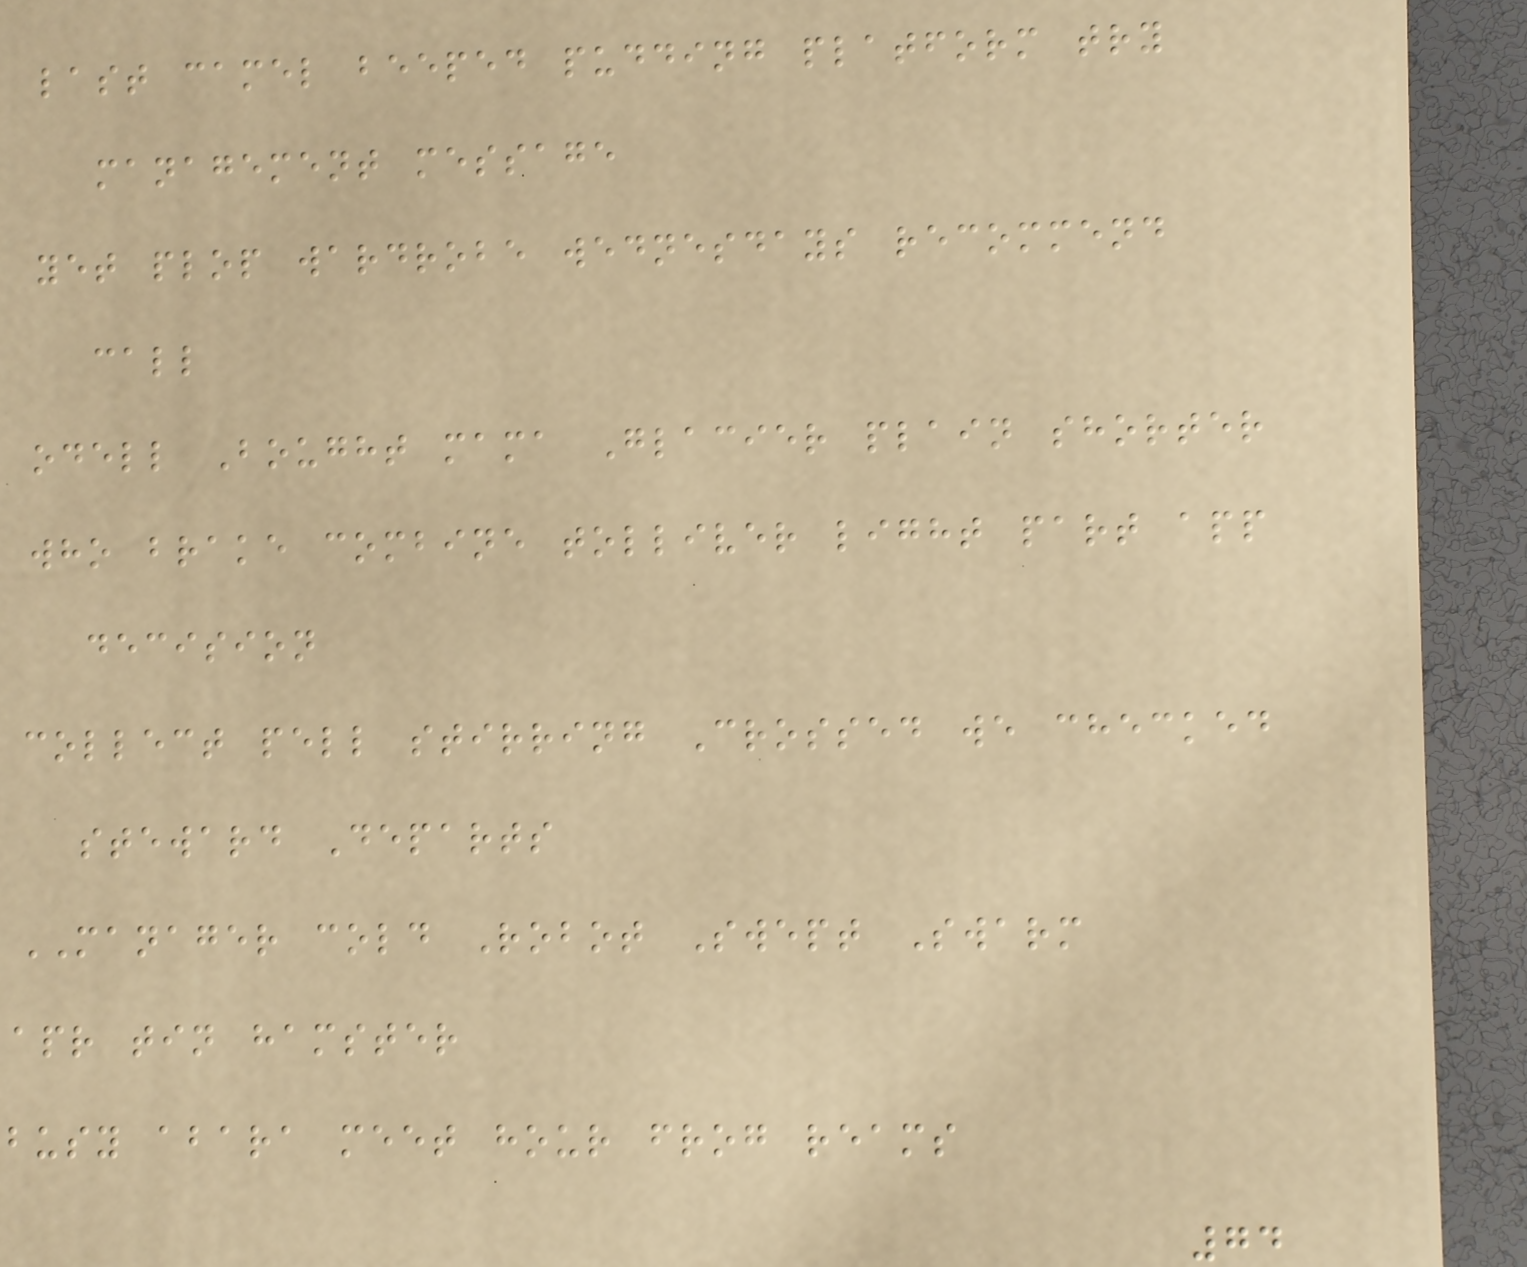last camel beeped pudding platform try
management message
yet plop wardrobe wednesdays recommend
call
odell Bought mama Glacier plain shorter
who brake combine tolliver light part app
decision
collect pell stirring Crossed we checked
steward Departs
MANAGER cold Robot Swept Swarm
apr tin hamster
busy abara meet hour frog reams
74
